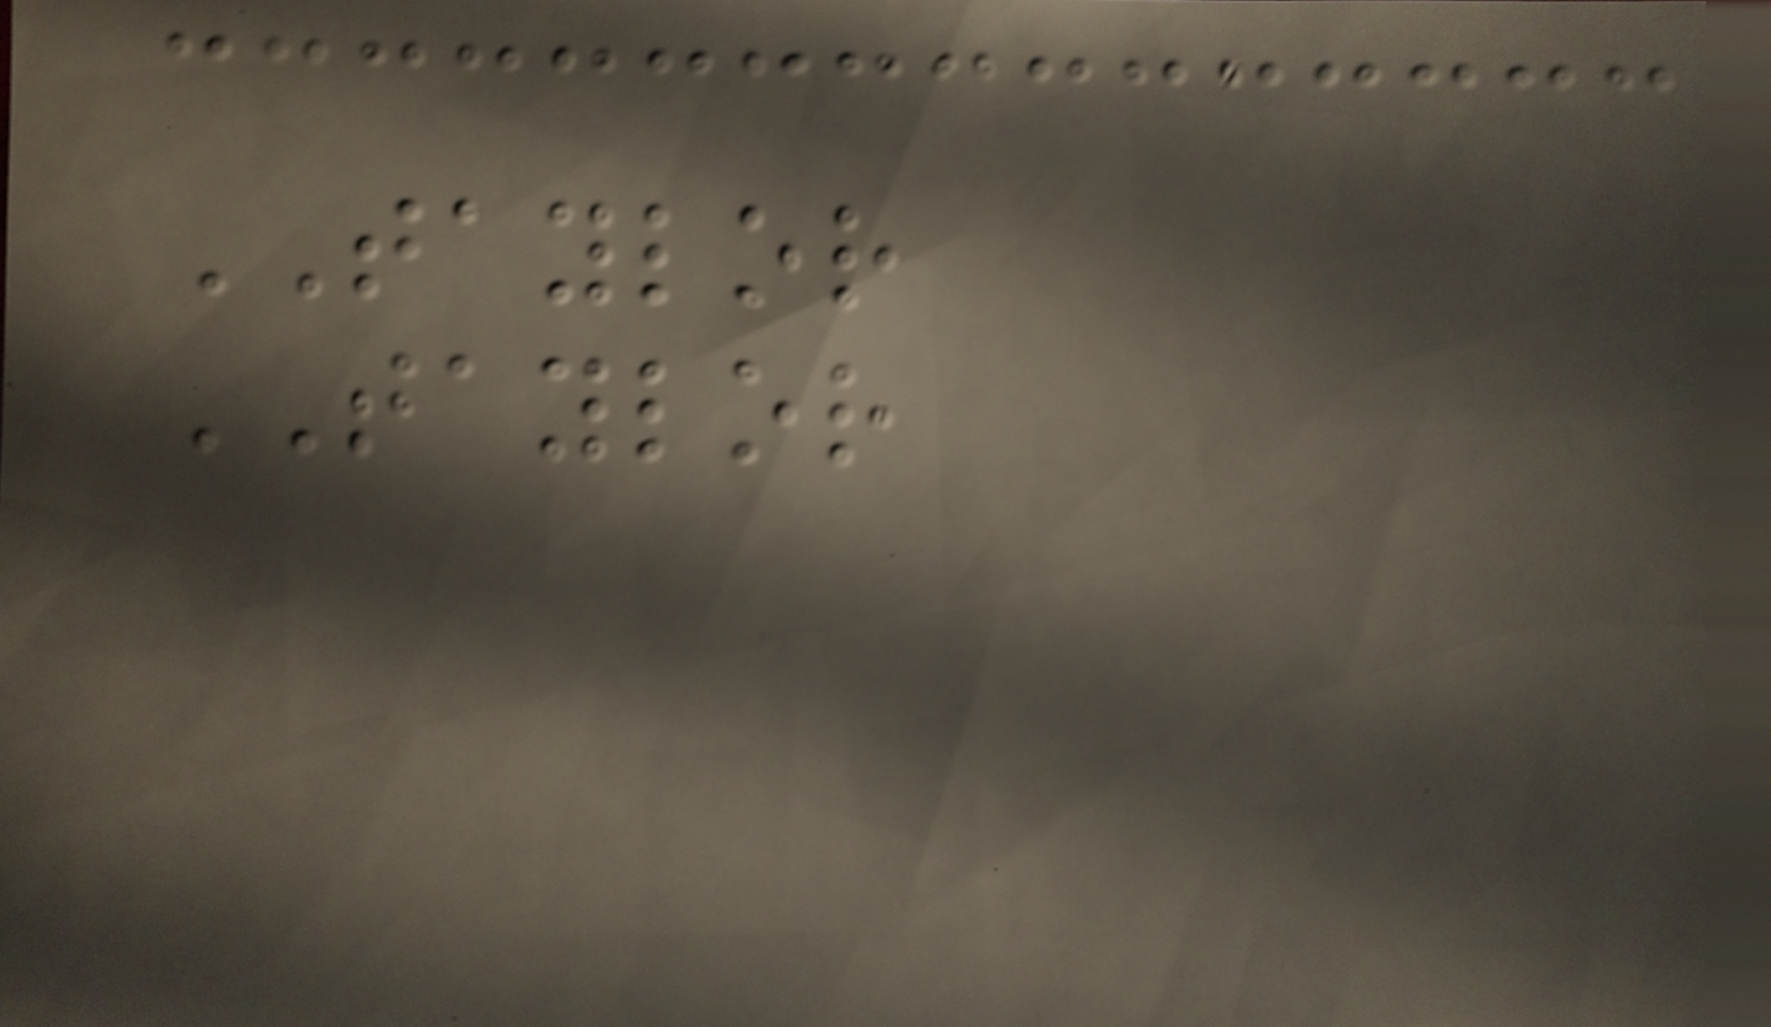TAYLOR
TAYLOR
